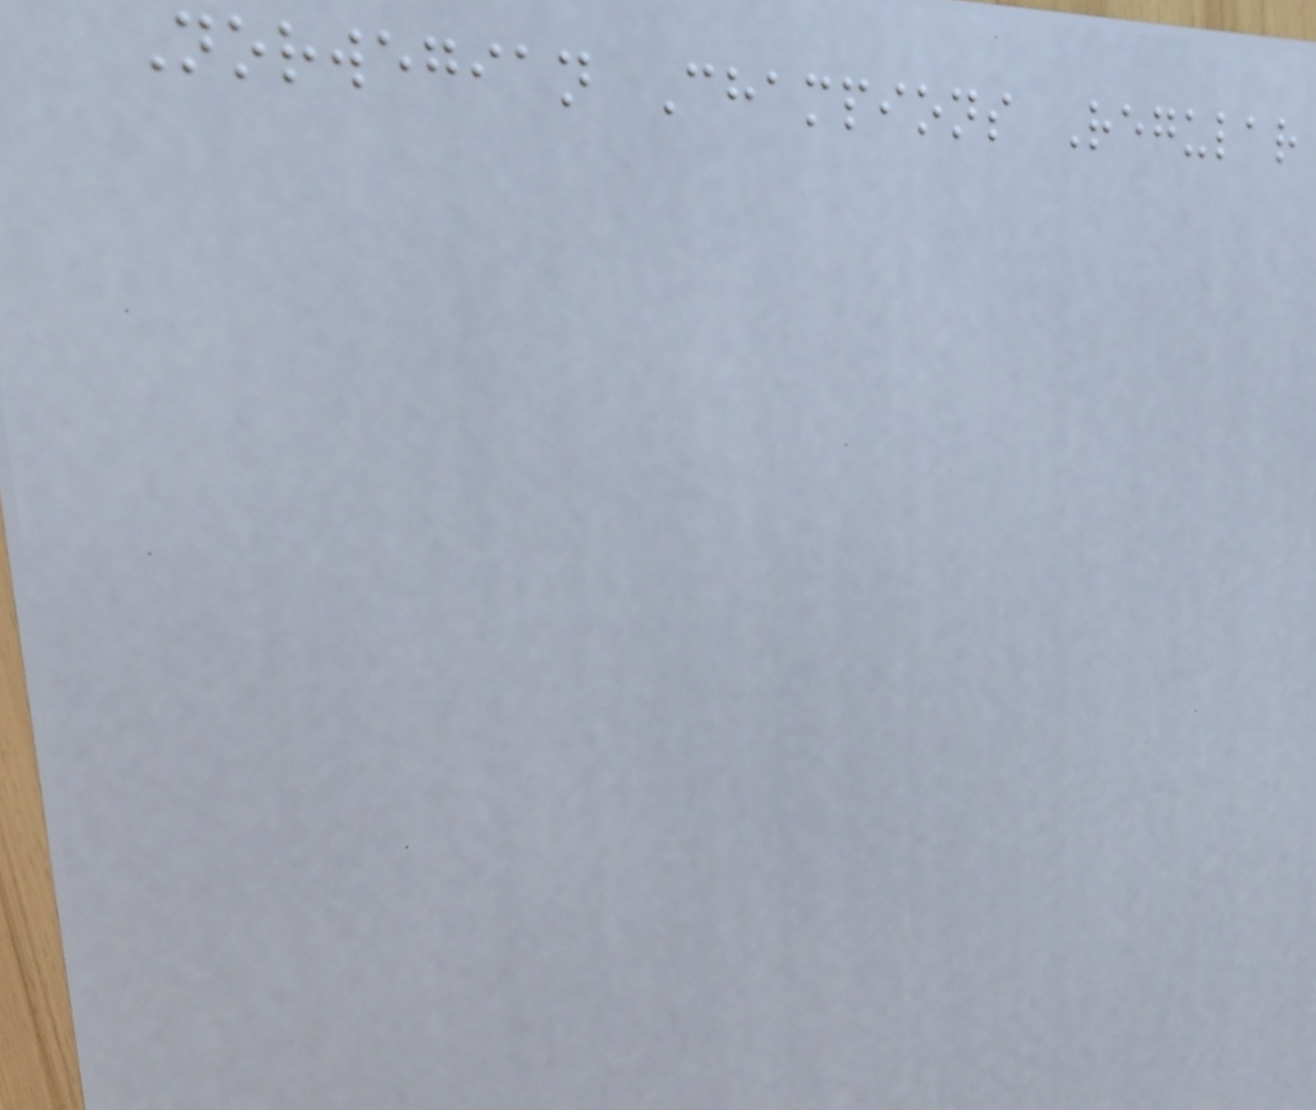Norwegian Champions Regular
